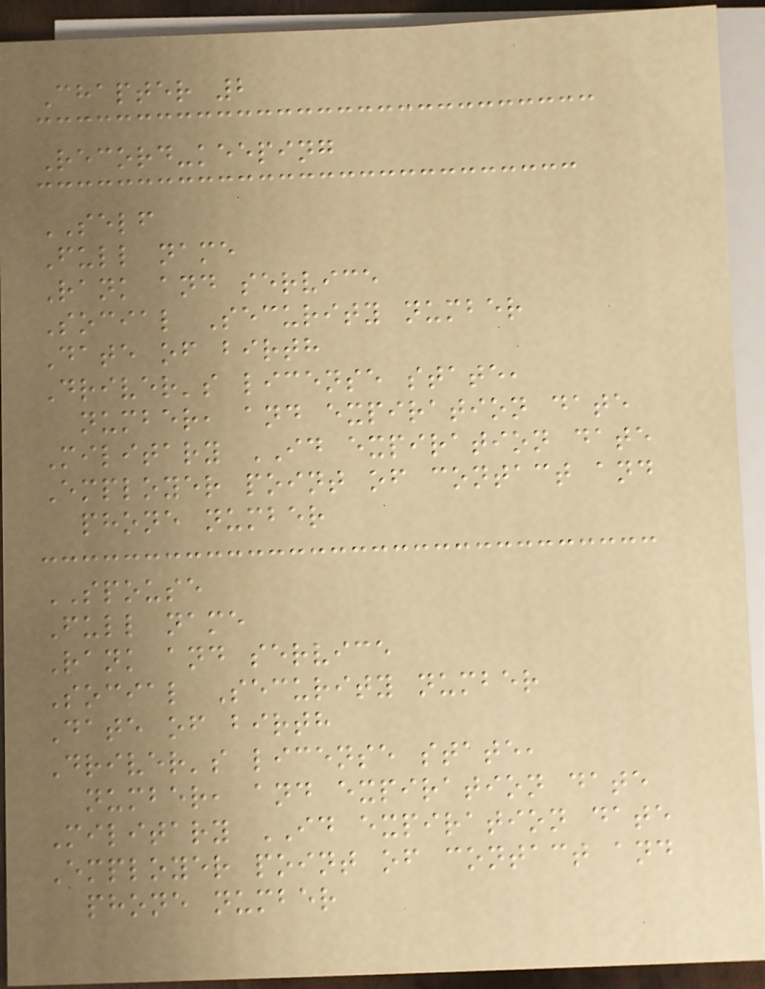Chapter 2
Record-keeping
SELF
Full name
Rank and service
Social Security number
Date of birth
Driver's license state,
number, and expiration date
Military ID expiration date
Employer point of contact and
phone number
SPOUSE
Full name
Rank and service
Social Security number
Date of birth
Driver's license state,
number, and expiration date
Military ID expiration date
Employer point of contact and
phone number
